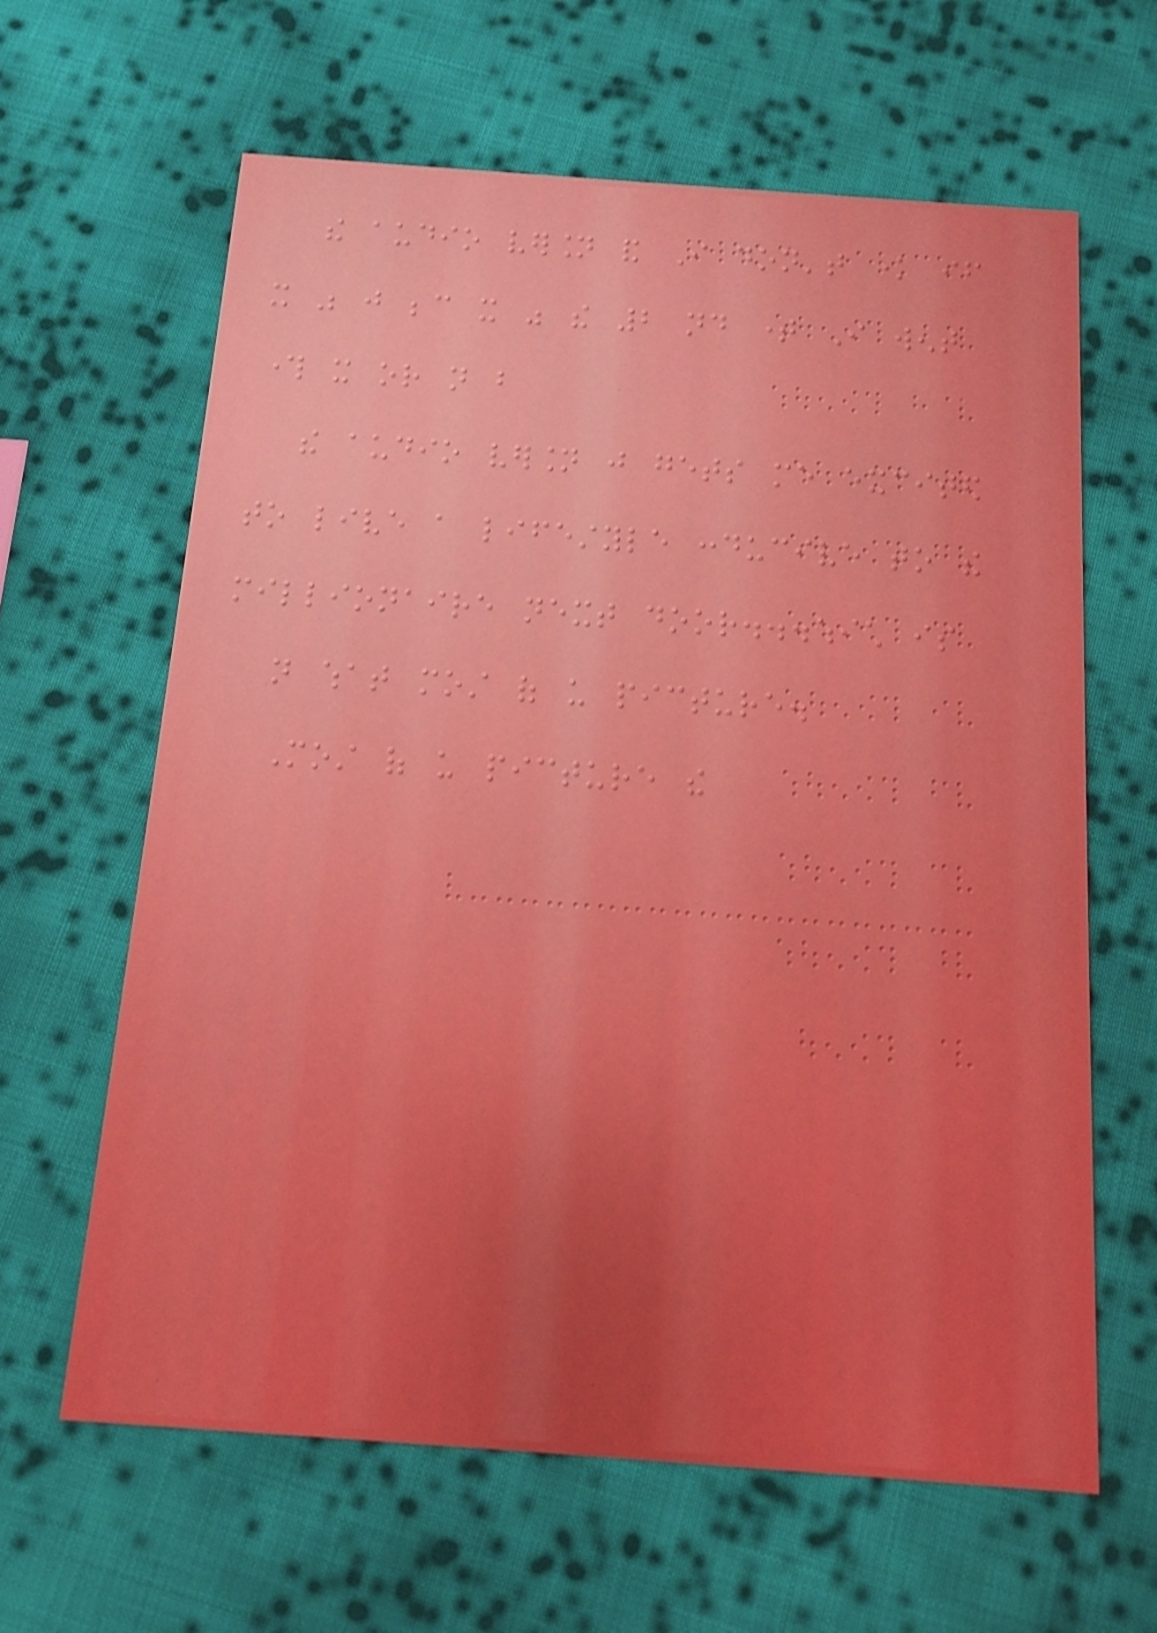the audio version and I don't know if
it was just because it was the 2 nd time I went
through it or not but
the audio version just gets me excited
to live a lifestyle conducive to the
millionaire next door...which is
not what most of us picture.
Most of us picture the
